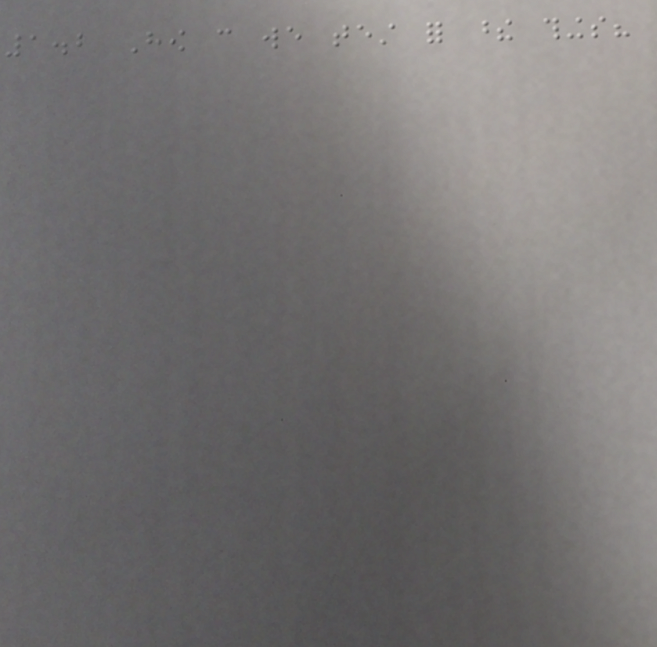1.2 How can we test for these things?
